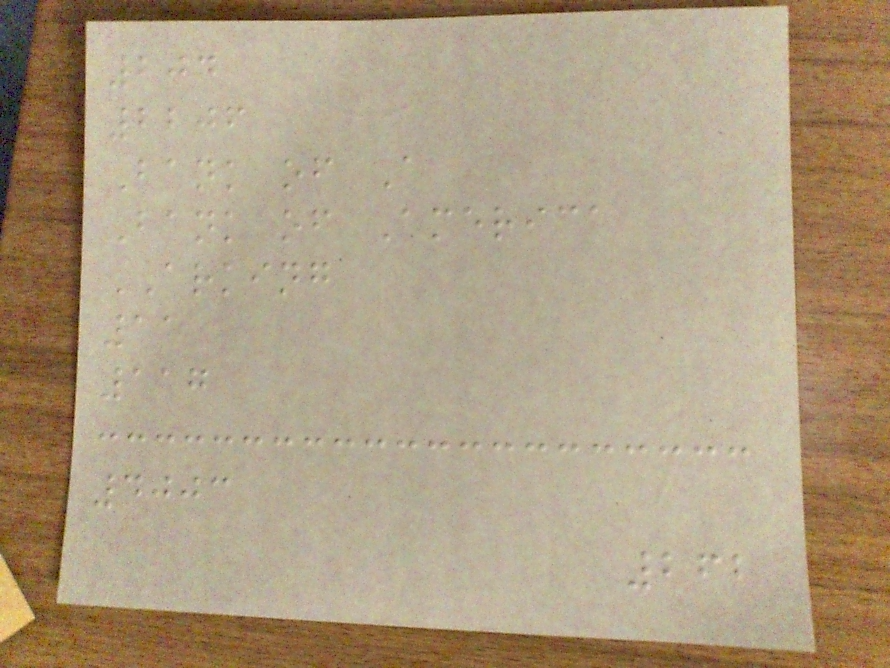204
2206
Bank of A
Bank of America
ARKING
11
117
4003
262
